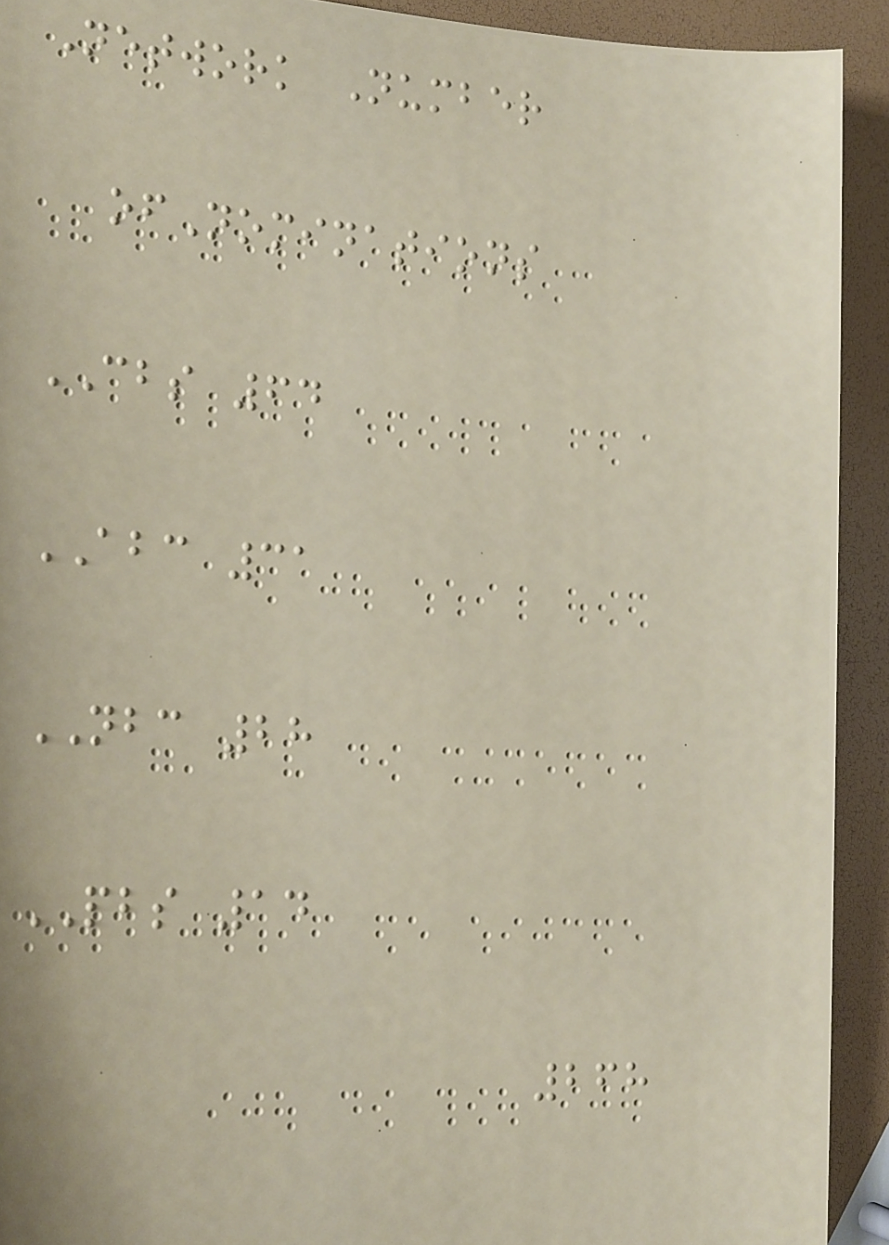Network Number
ofNominations
CBS 64
ABC 31
NBC 28
PBS 14
268
